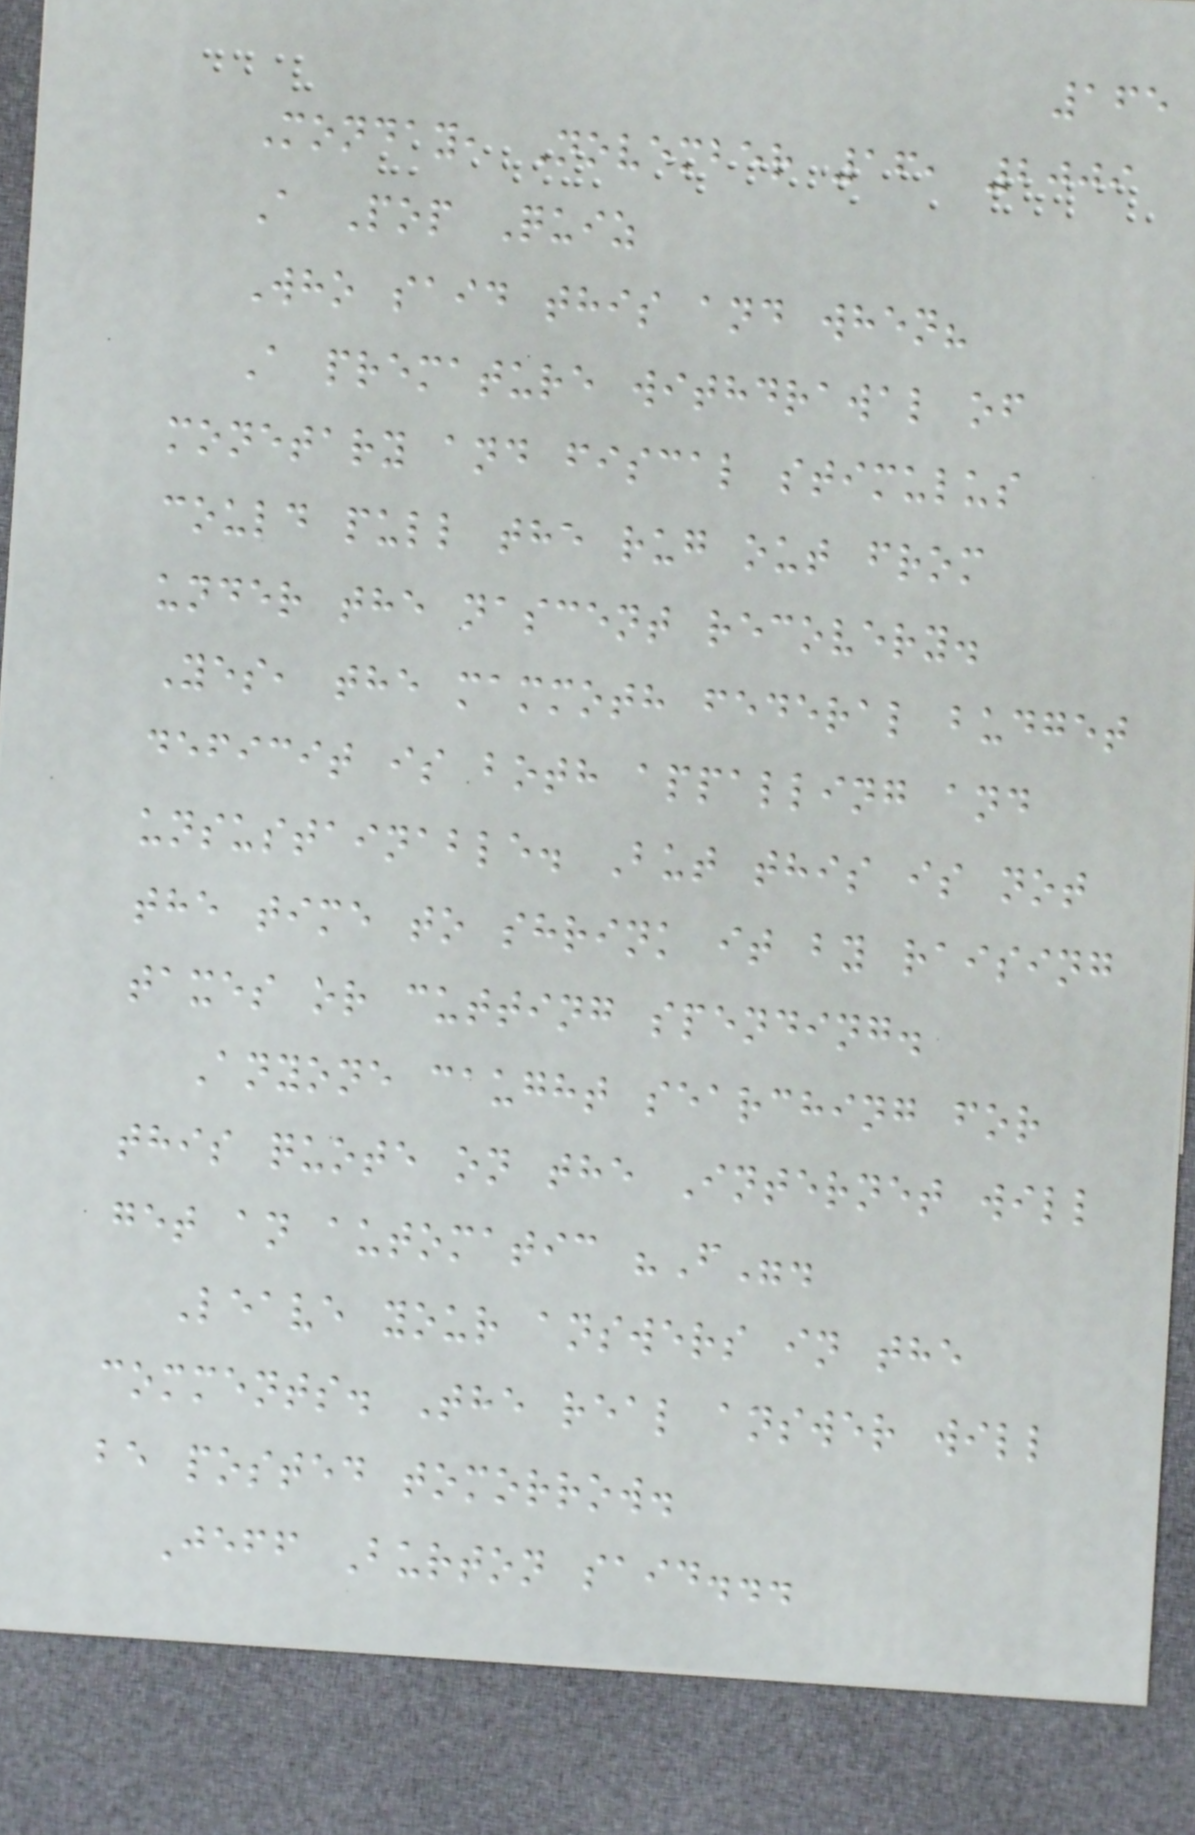165
Monday, November 16, 2009
A Pop Quiz
Who said this and when?
A premature withdrawal of
monetary and fiscal stimulus
could pull the rug out from
under the nascent recovery.
Yes, the mammoth federal budget
deficit is both appalling and
unsustainable. But this is not
the time to shrink it by raising
taxes or cutting spending.
Anyone caught searching for
this quote on the Internet will
get an automatic "F".
Leave your answers in the
comments. The real answer will
be posted tomorrow.
Jeff Burton said...
